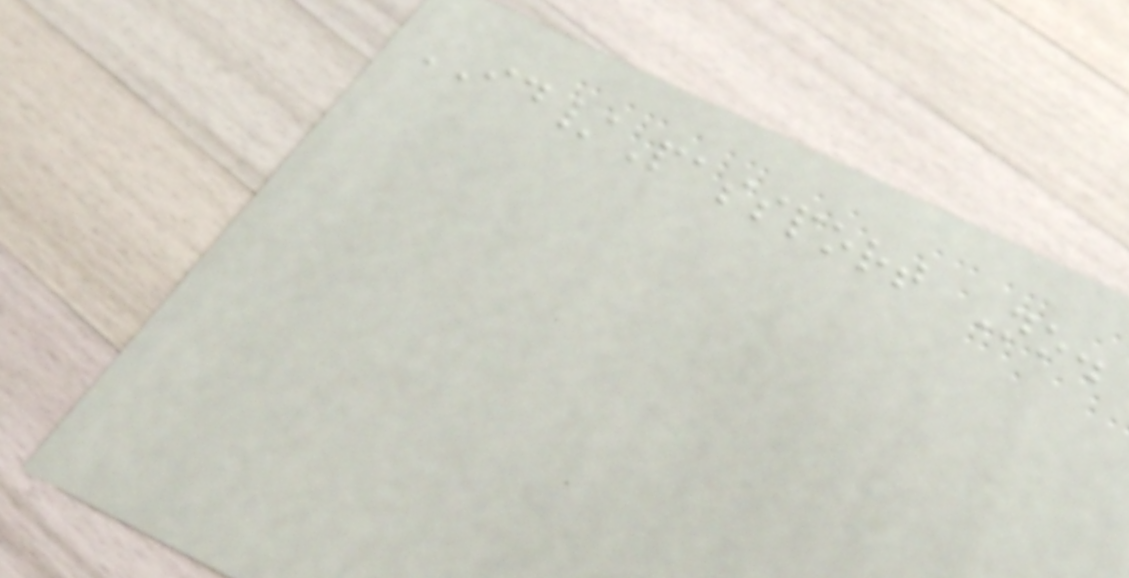ID/Passport No.
